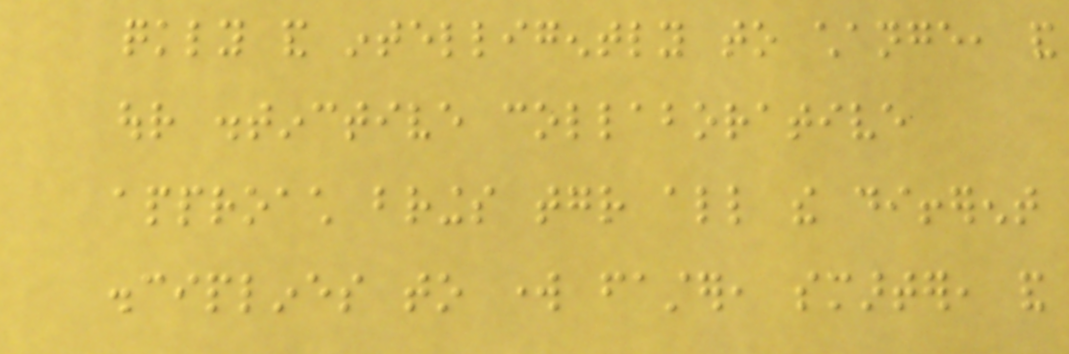quickly and intelligently to change, and
our distinctive collaborative
approach brings together all the different
disciplines to work faster, smarter, and
